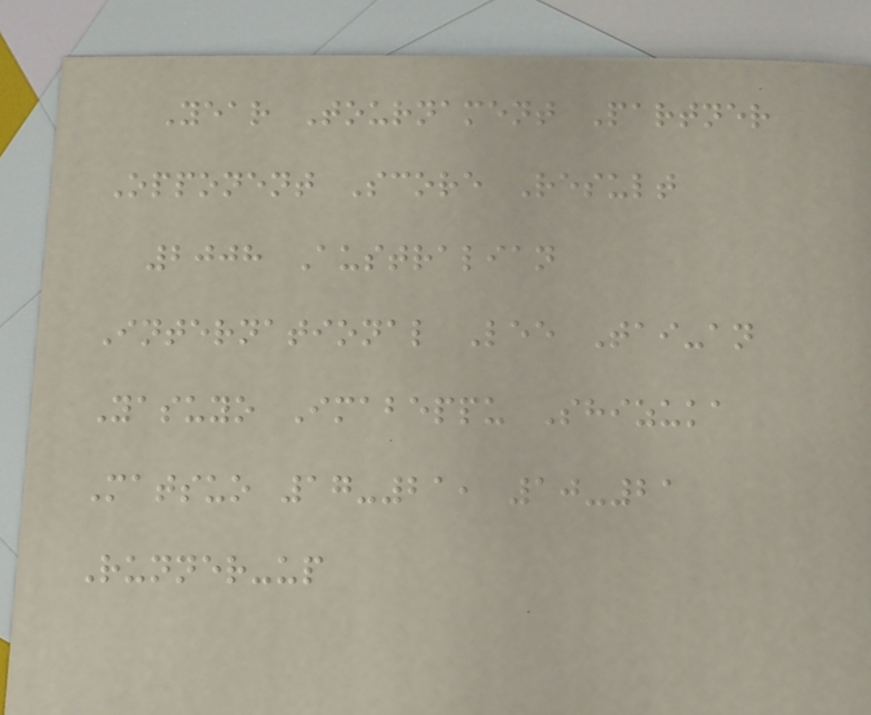Year Tournament Partner
Opponent Score Result
2008 Australian
International Lee Tai-an
Yasuyo Imabeppu Shizuka
Matsuo 17-21, 10-21
Runner-up
